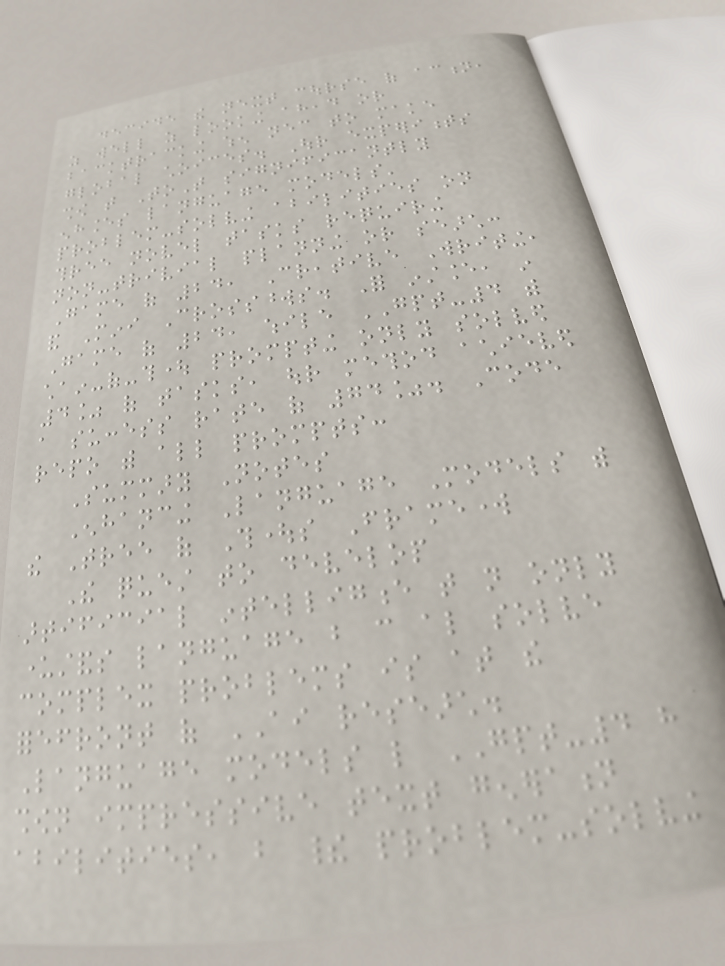decide the next course of action,
as well as looking ahead or
backtracking when necessary to make
global choices. Our experiments
show that ToT significantly
enhances language models'
problem-solving abilities on
three novel tasks requiring
non-trivial planning or search:
Game of 24, Creative Writing,
and Mini Crosswords. For instance, in
Game of 24, while GPT-4 with
chain-of-thought prompting only solved
4% of tasks, our method achieved
a success rate of 74%. Code
repo with all prompts:
Summary Notes
Enhancing Language Models with
the Tree of Thoughts Framework
The quest to develop
artificial intelligence that not only
understands language but can also solve
complex problems is at the
forefront of AI research.
Language models like GPT-4 have
shown impressive text generation
abilities, but their problem-solving
